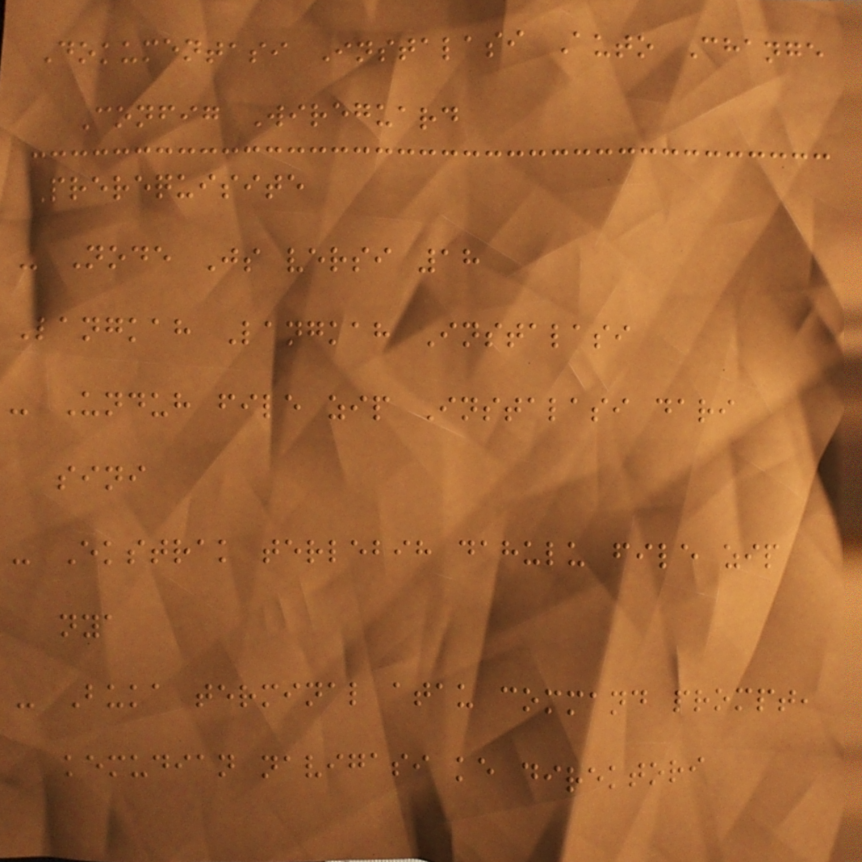Dokumentasi Instalasi Auto Change
Config Wireguard
Prerequisite
- Node Js versi 18
Langkah Langkah Instalasi
- Unduh file zip Instalasi dari
sini
- Ekstrak terlebih dahulu file zip
nya
- Buka terminal atau command prompt,
kemudian navigasi ke direktori
